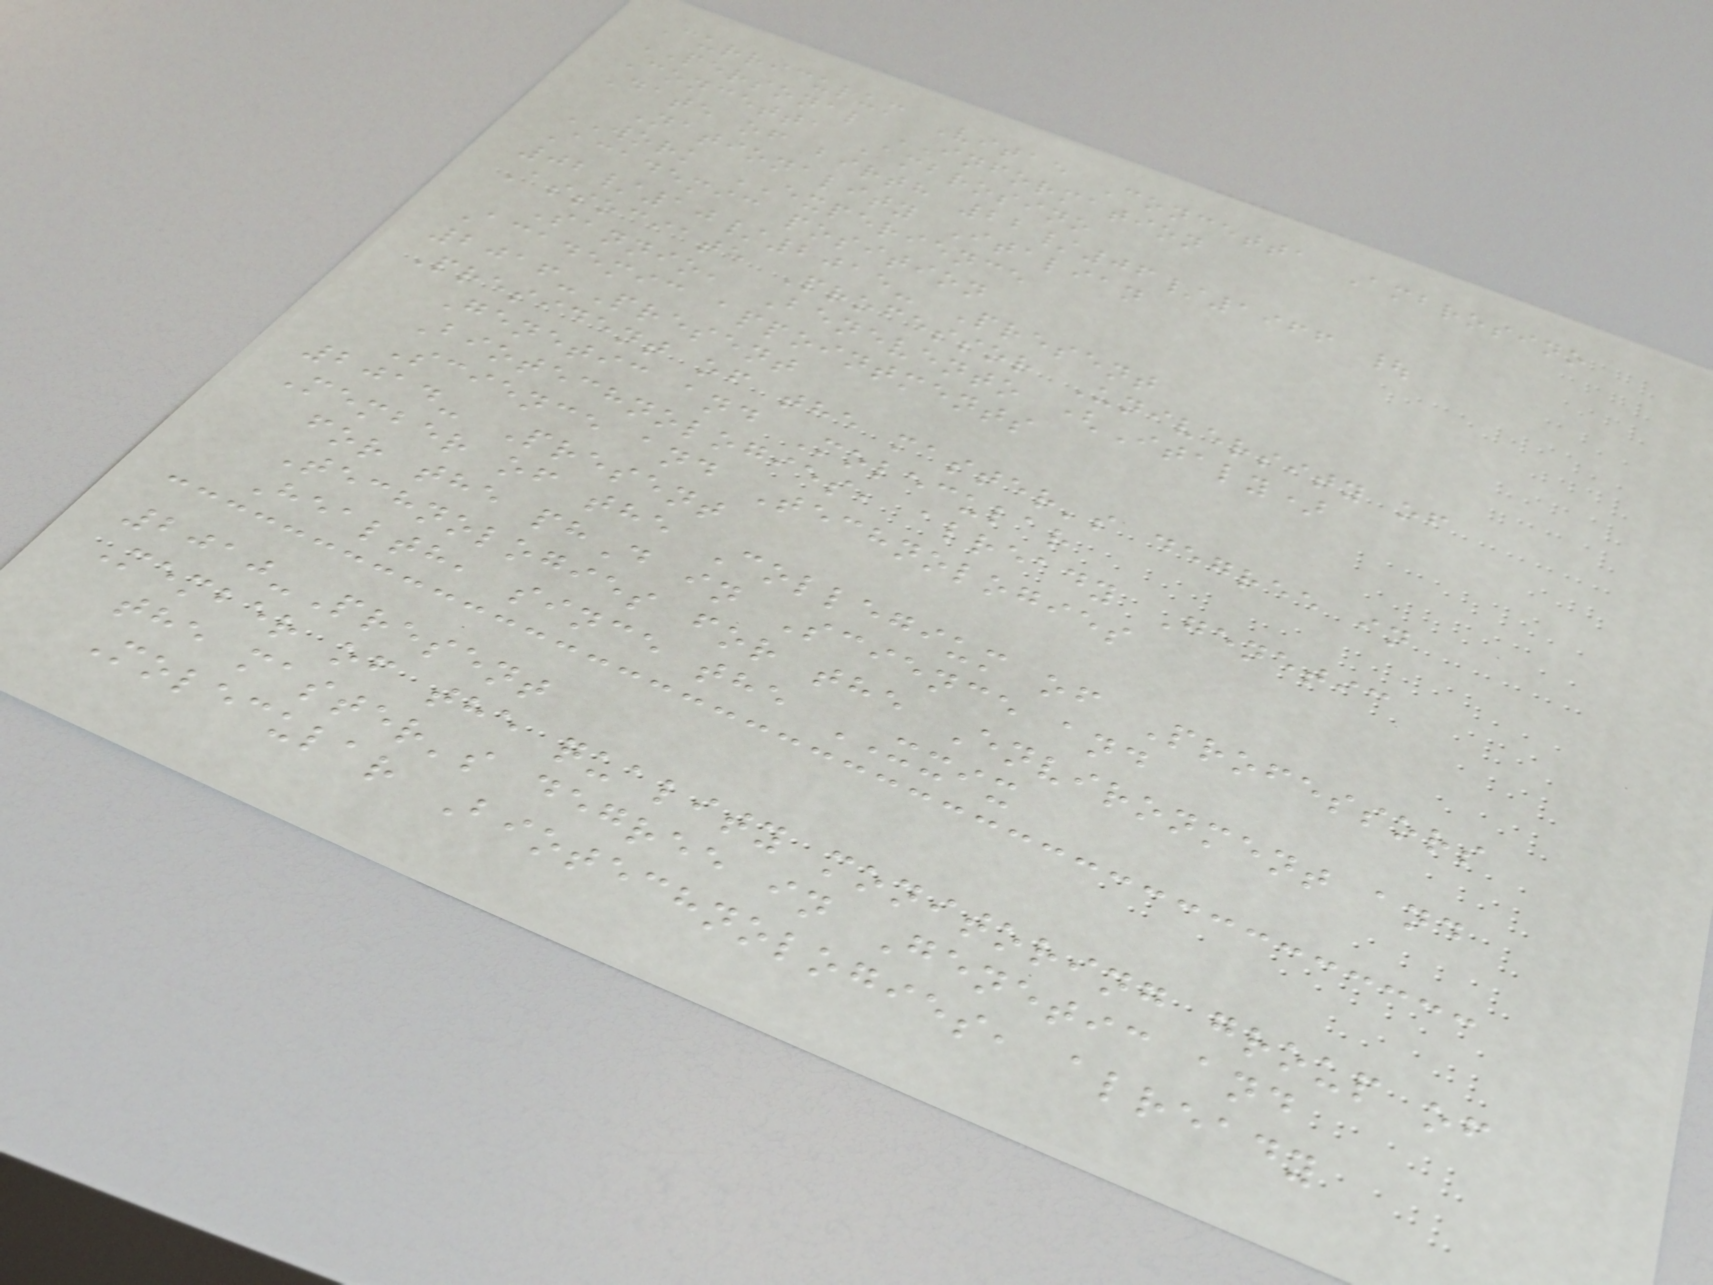Curriculum Vitae Concetta Ambrosino
PERSONAL INFORMATION
Concetta Ambrosino
Date of birth 22/06/1966 |
Nationality Italian
WORK EXPERIENCE
Academic position
02/10/2015- Present
Associate Professor University of
Sannio, Benevento (Italy)
Academic appointments
2016-Present
President of the master's degree in
Genetic and Molecular
Biotechnologies, already Genetic
Science and Technologies
2014- Present
Member of the Collegium of Professors
for the phD in Science and
Technologies for the Environment and
Health, since the XXIX
2010-Present
Member of the quality monitoring group of
the master's degree in Genetic and
Molecular Biotechnologies, already
